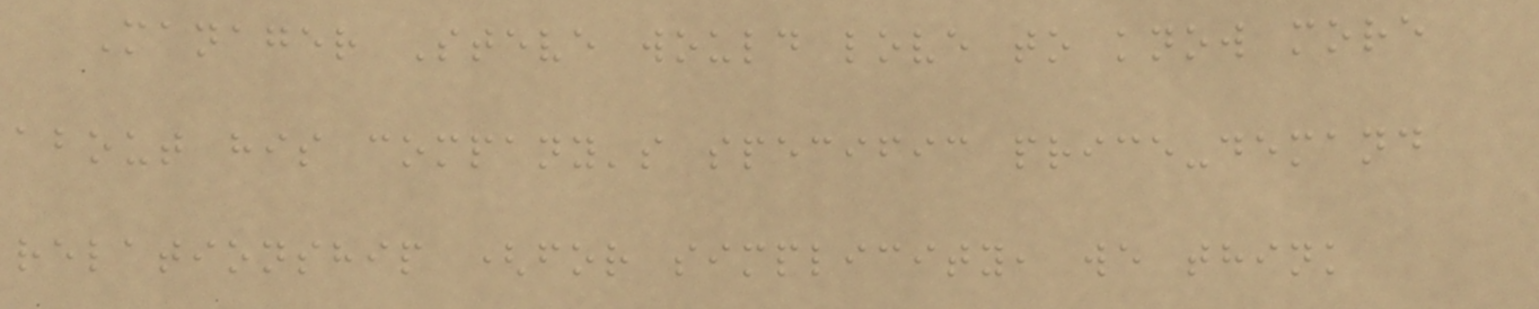Manager Steve would love to know more
about his company's specific price-demand
relationship (for simplicity, we think
